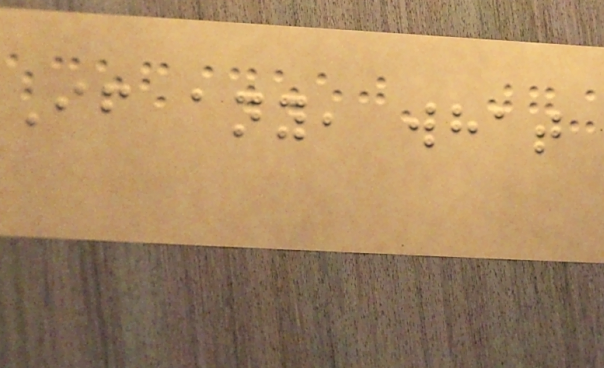If any, what
